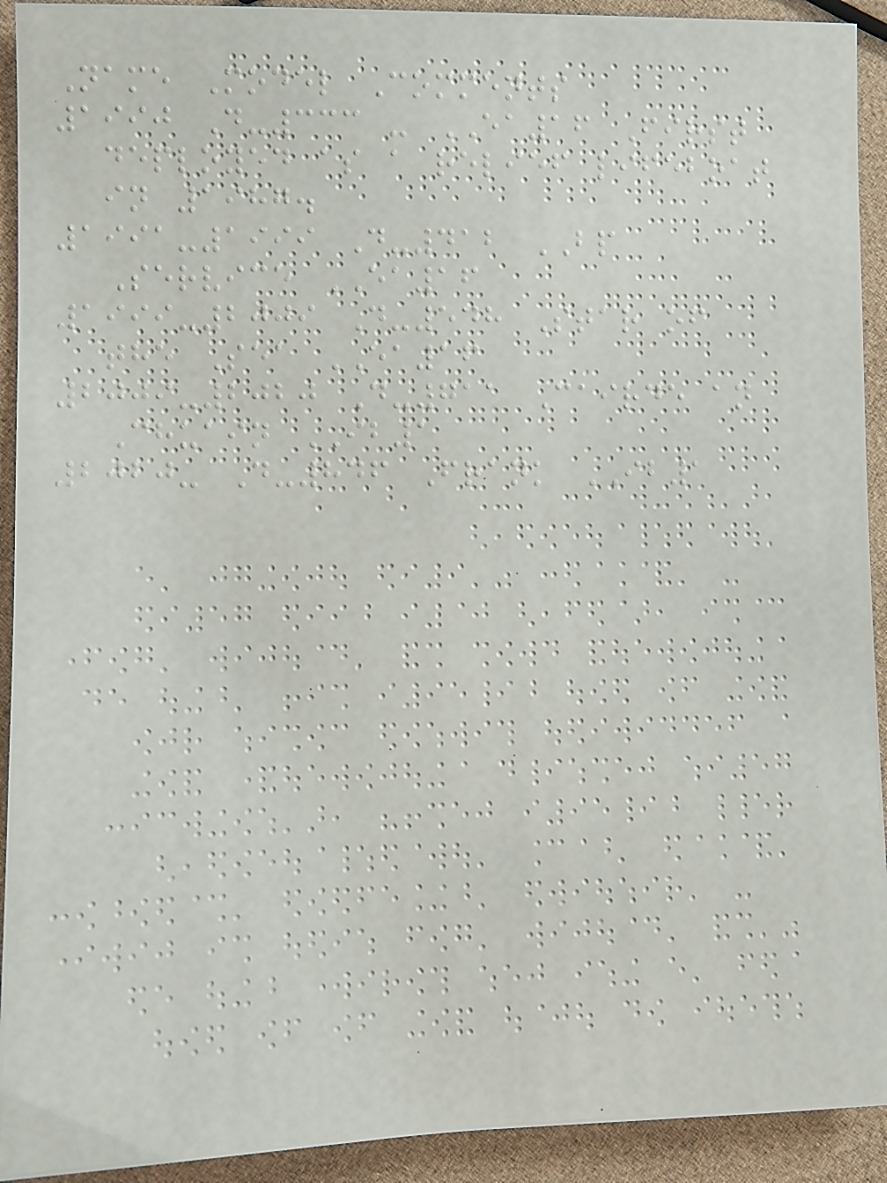Name Model Comments
1990 D-333 - EA16 First
deployed as a relief lifeboat
in 1987.
1991-1999 D-412 BP
Service EA16
1999-2009 D-548 Star of
the Sea EA16
2009-2020 D-711 Cairde an
Chuain IB1
2020- D-846 Frank IB1
